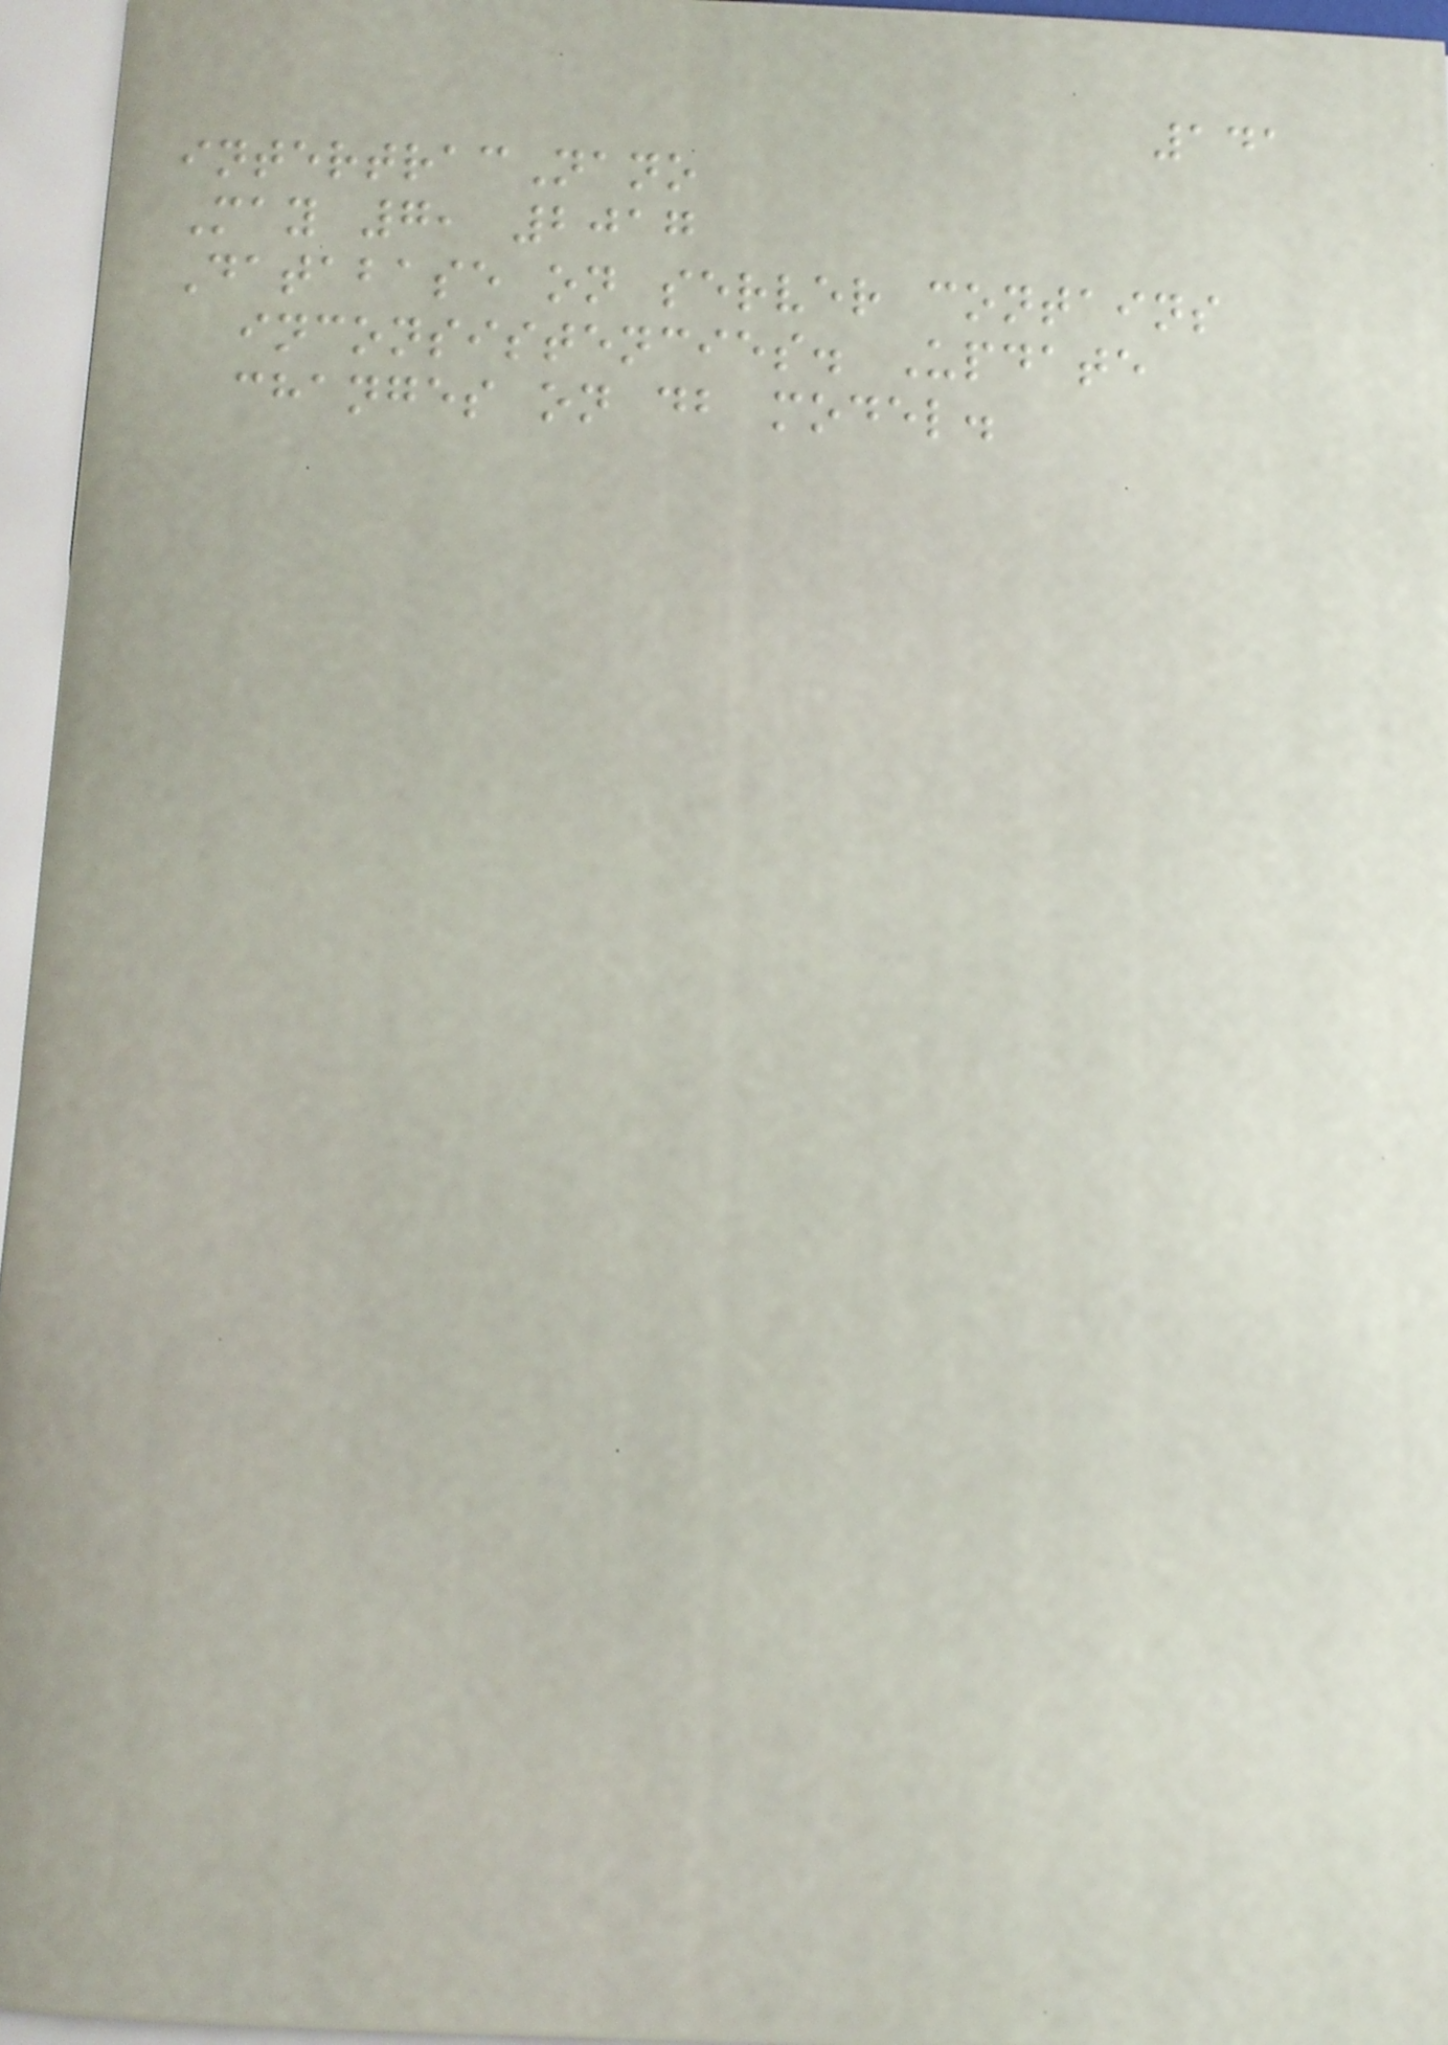141
intertracNano
May 7, 2017
Database on server contains
inconsistencies. Update
changes on db model.
